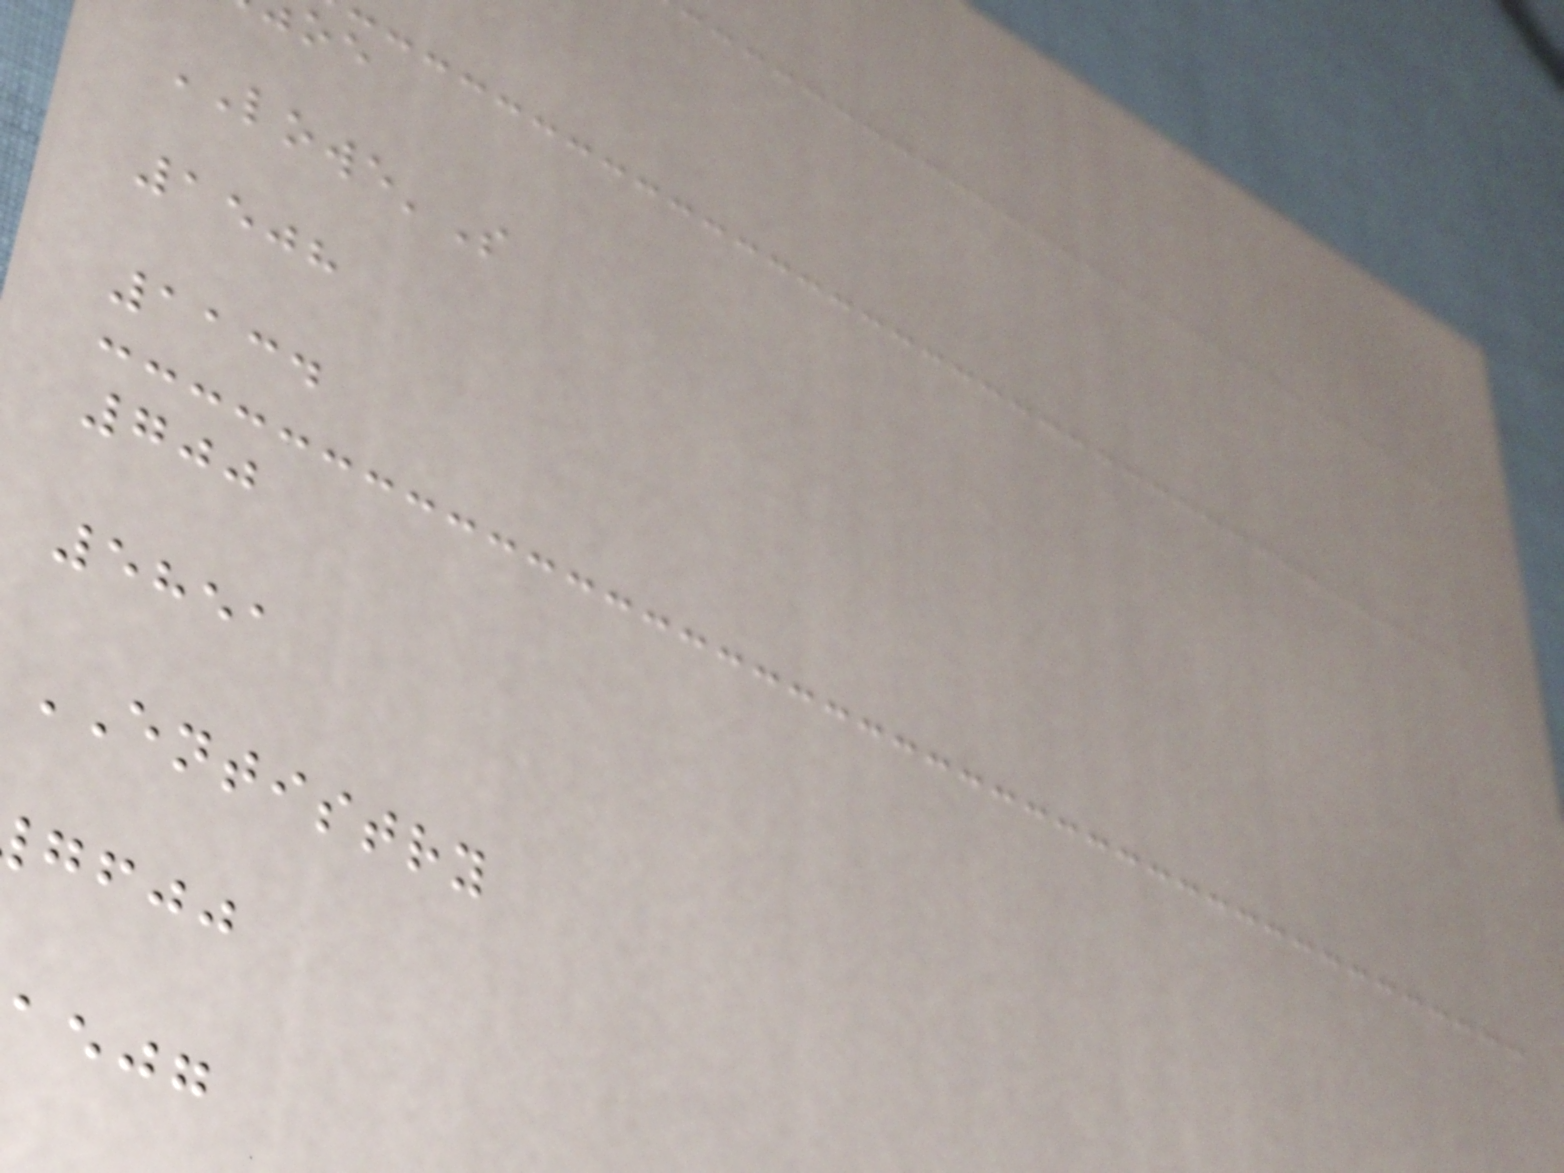LOWE'S
1508
1134
700
5851
ENTISTRY
gfjj
aejg
